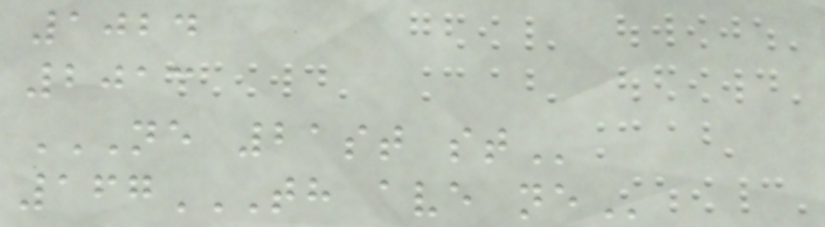1024
2013
NE 21ST ST
167TH AVE NE
